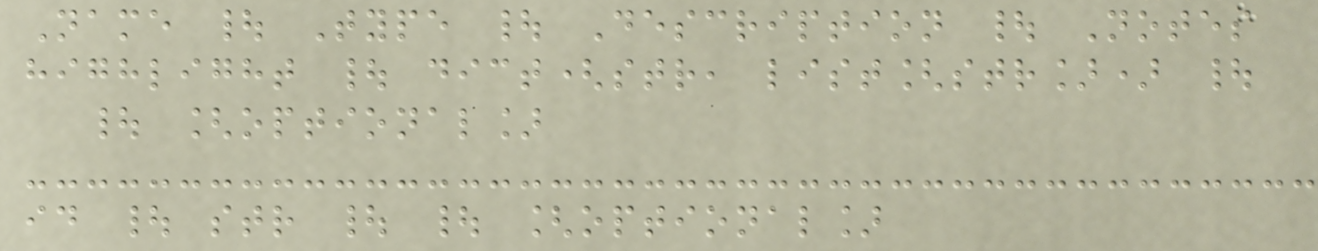Name | Type | Description | Notes
highlight | dict(str, list[str]) |
| [optional]
id | str | | [optional]
